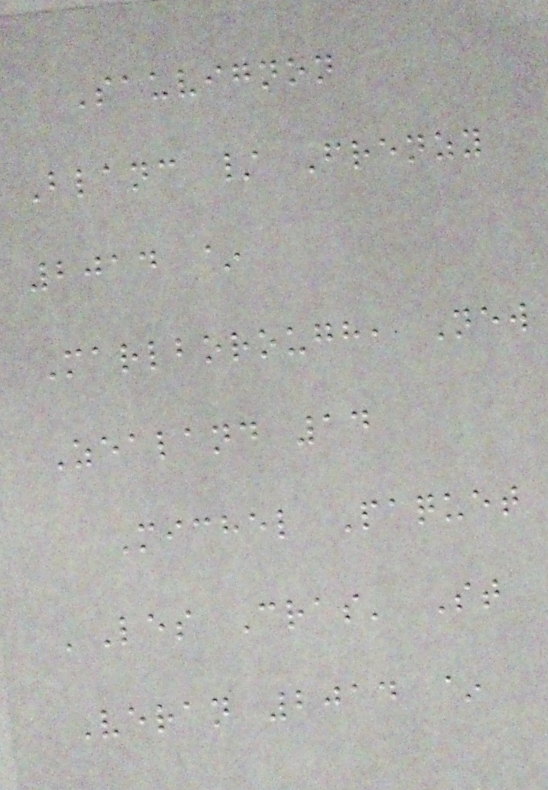Sauvignon
Blanc / Frenzy
2014 ~
Marlborough, New
Zealand 14
Michel Paquet
'Les Cras' St
Veran 2014 ~
